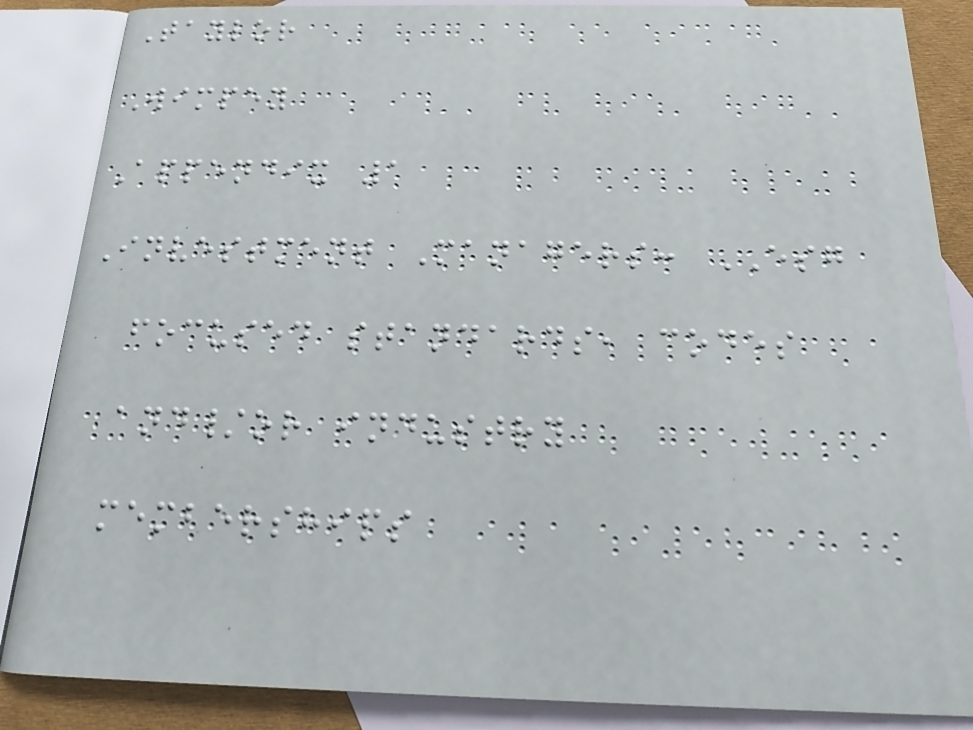Taylor
Wimpey
Appendix 1
Investment Managers: ESG
focused standards, codes
and/or industry
memberships
